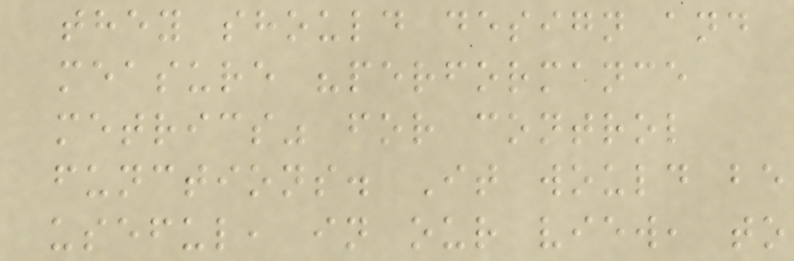they should design and
measure "performance
metrics" for control
functions. It would be
useful, in our view, to
